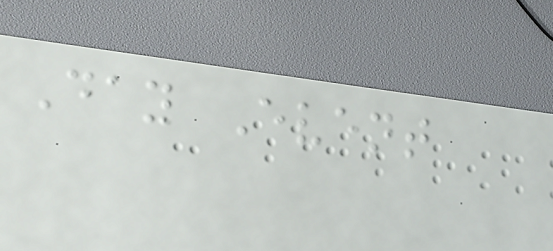Day Event
